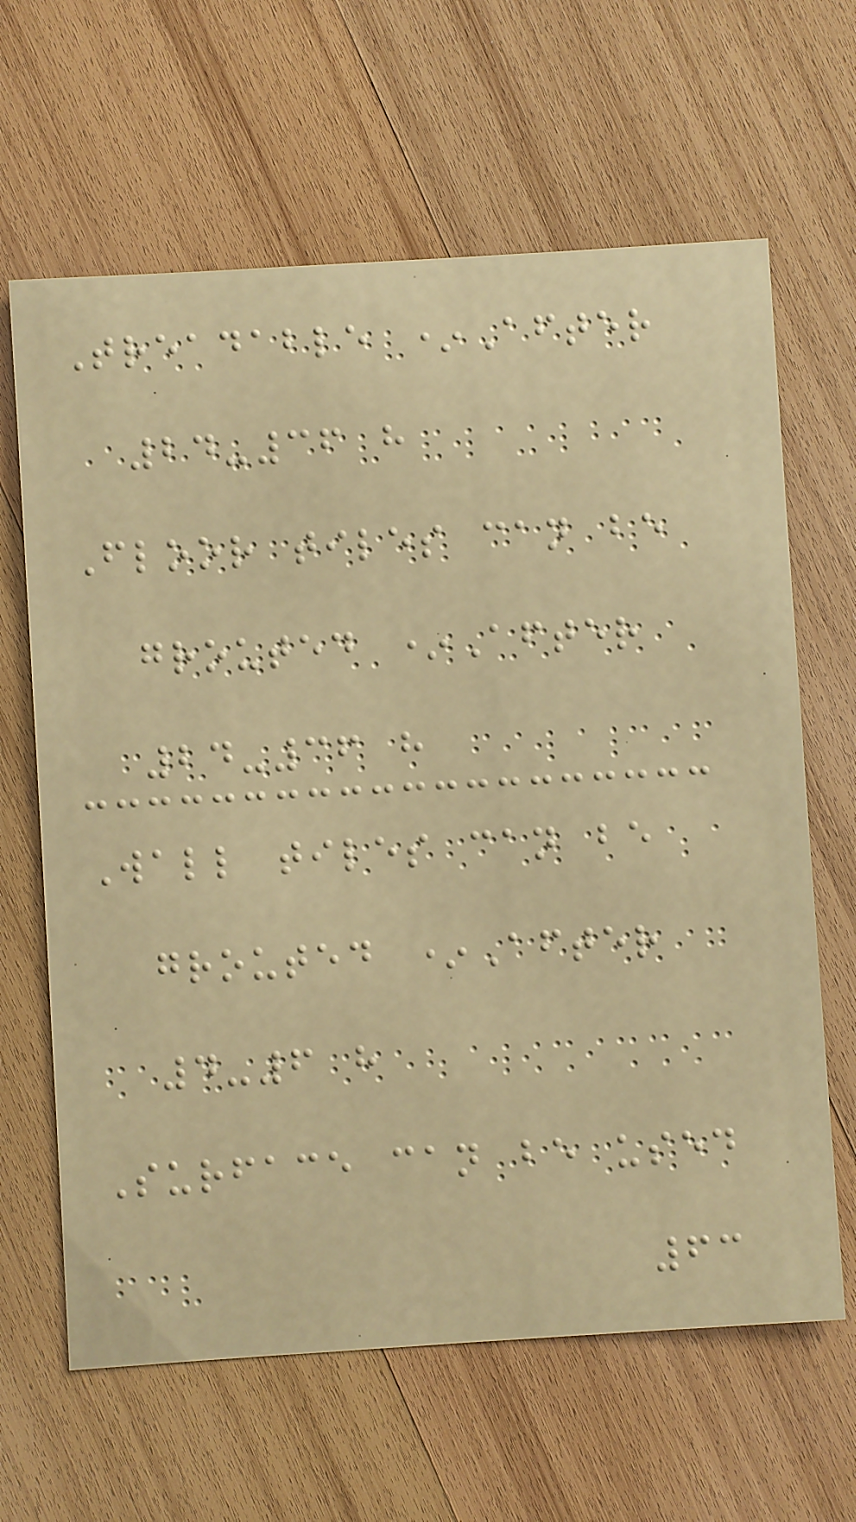Treadable *After
24-36 h
Floor tiles can be
grouted *After
24-36 h
Wall tiles can be
grouted *After
4-6 h
Surface can be used
63
